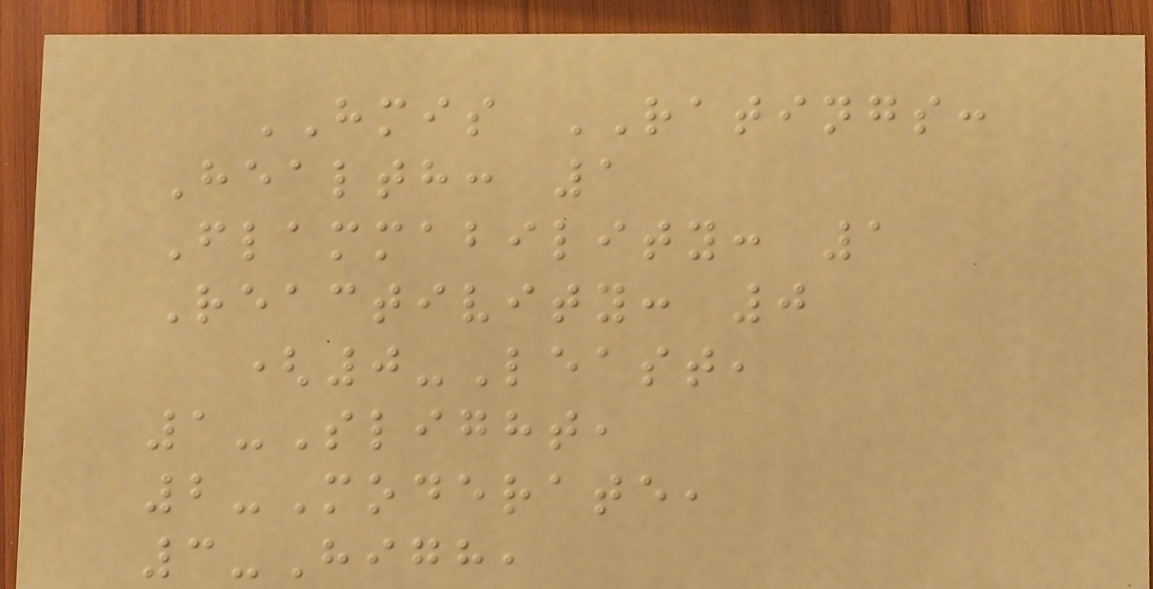HMIS RATINGS:
Health: 1
Flammability: 1
Reactivity: 0
(0-Least,
1-Slight,
2-Moderate,
3-High,
